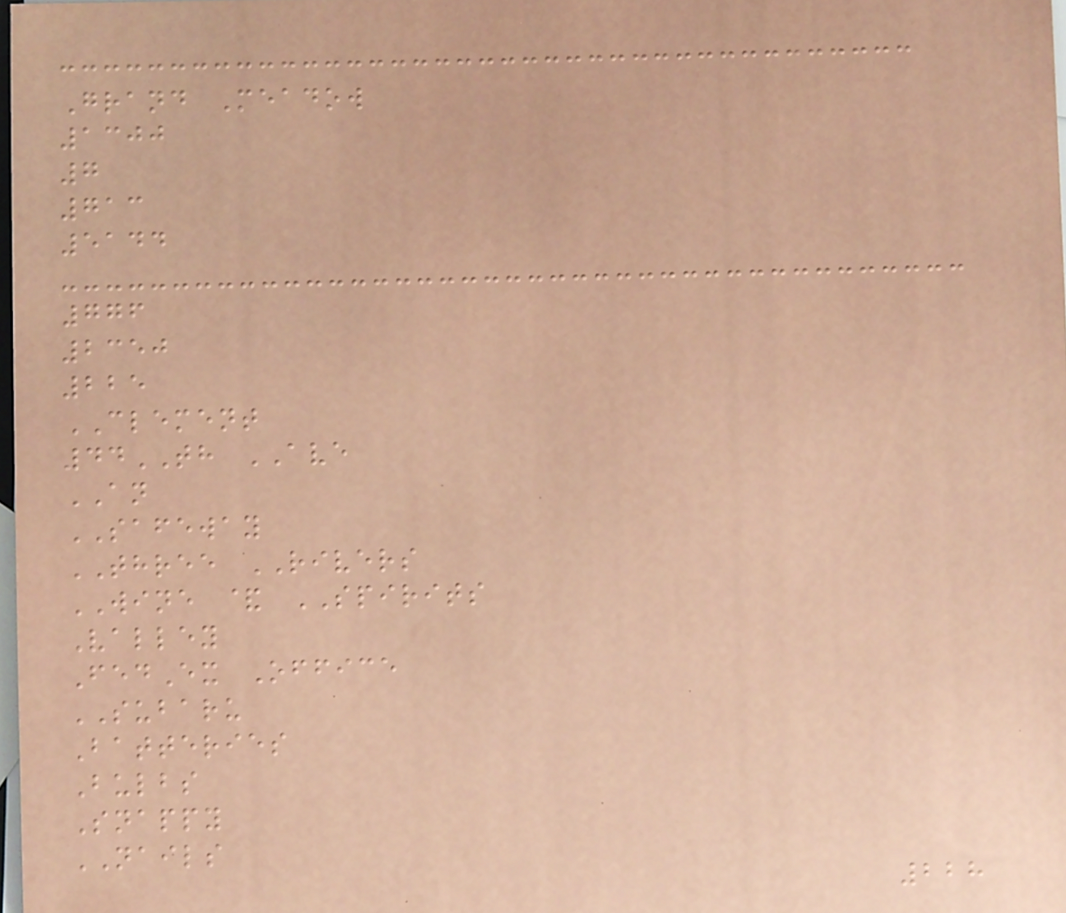Grand Meadow
1300
7
713
5144
776
2350
225
CLEMENT
44TH AVE
AN
SAFEWAY
THREE RIVERS
WINE & SPIRITS
Valley
FedEx Office
SUBARU
Batteries
Bulbs
Snappy
NAILS
228
